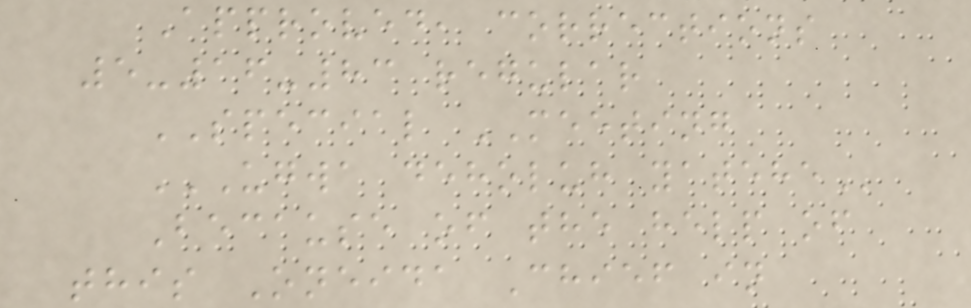Approved, corrections
5-16-83 regular
SPECIAL MEETING
UGWA DEHOLUH YATEHE
Because of the help of
this Oneida Chief in
